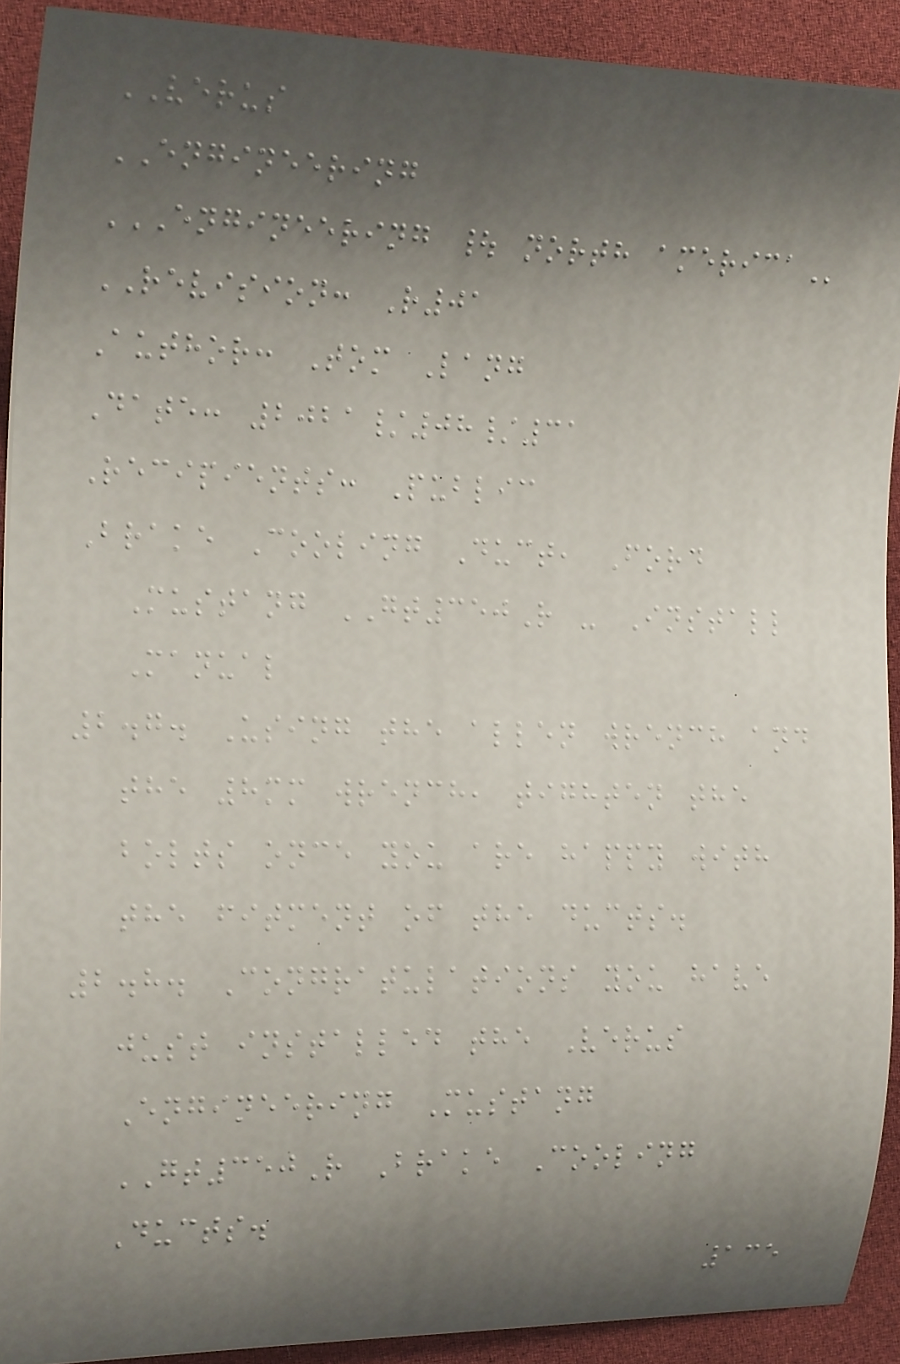VERUS
ENGINEERING
ENGINEERING | NORTH AMERICA
REVISION: R01
Author: Tom Lang
Date: 2021/08/31
Recipients: Public
Brake Cooling Duct, Ford
Mustang GT350R - Install
Manual
2.7. Using the allen wrench and
the 8mm wrench, tighten the
bolts once you are happy with
the fitment of the ducts.
2.8. Congratulations you have
just installed the Verus
Engineering Mustang
GT350R Brake Cooling
Ducts.
135
